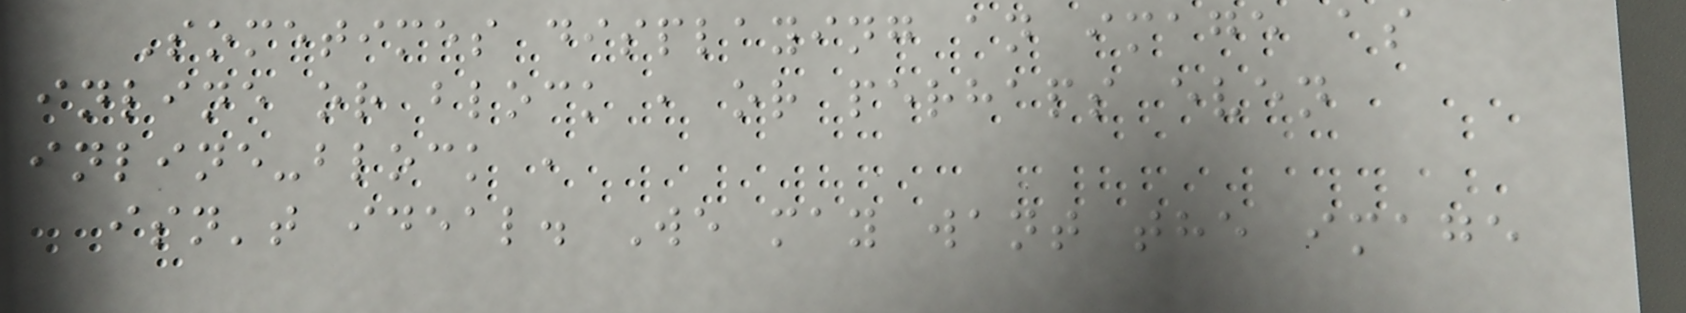Sometimes displaying an image as
inline or block , or perhaps even
inline-block ,
isn't ideal. We may want the image
